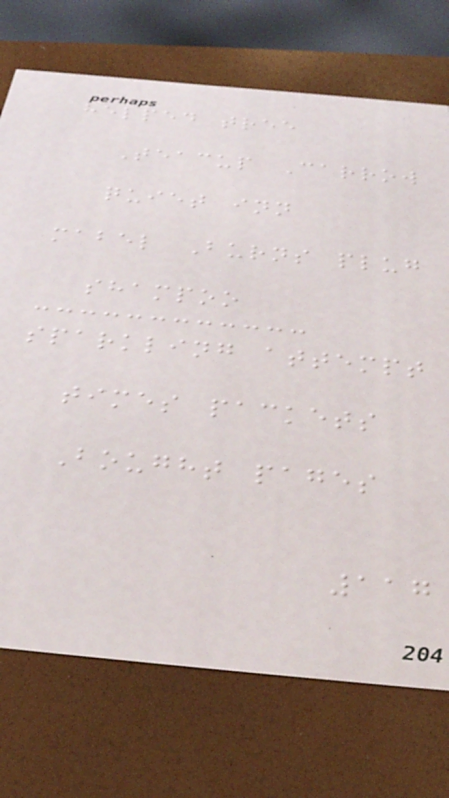helped tree
Teacup Carrow
quiet inn
mabel Burns plug
shampoo
sparkling attempt
times packets
Bought pages
117
